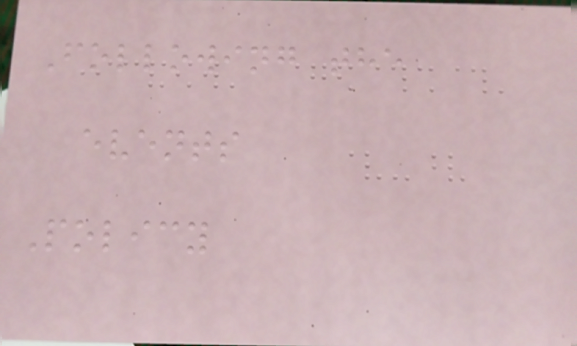Following the
events
Policy
